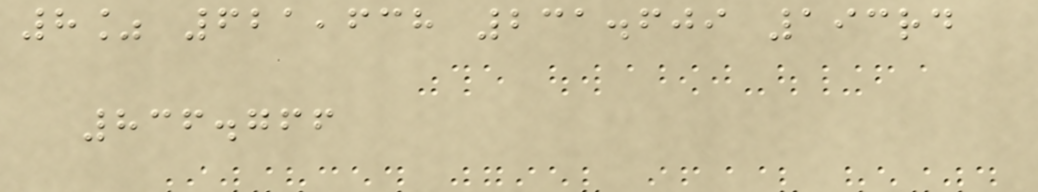8% 621,638 231.609 193rd
836.766
